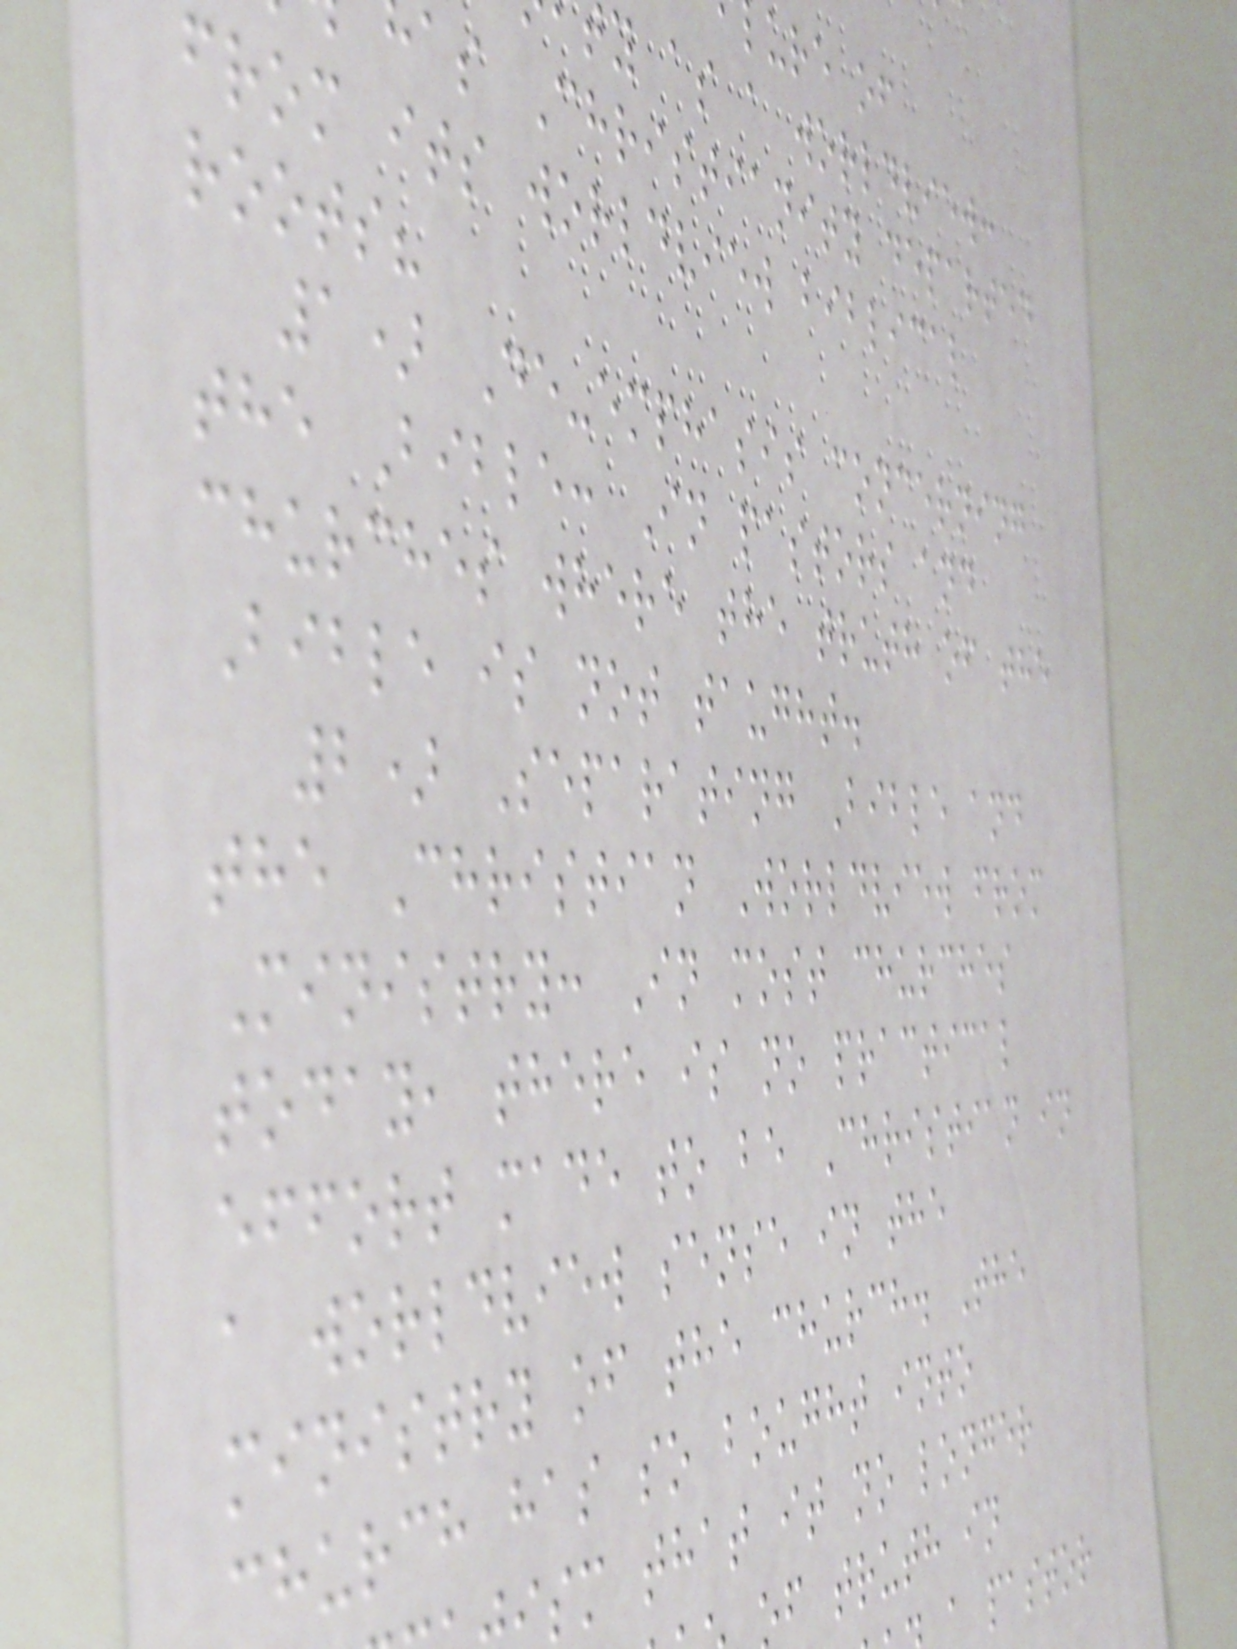ure of
y as a worldview:
as Christianity departed
from its worldview biblical
roots?
1) De-emphasis concerning
the Bible: In pastors and
churches where the truth of the
Bible is not taught.
2) Separating Bible and
the Christian Worldview from
Ministry: In most churches
today, there is no practical
effort made to be Christian in
a worldview sense in the
ministry of the church. The
church has so bought into
sm that it no longer
f truth in
